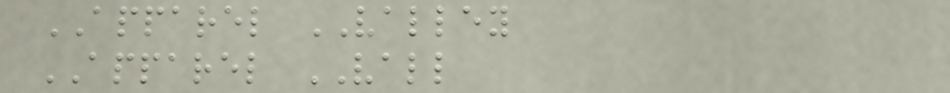APPAREL VALLEY
APPAREL VALL
